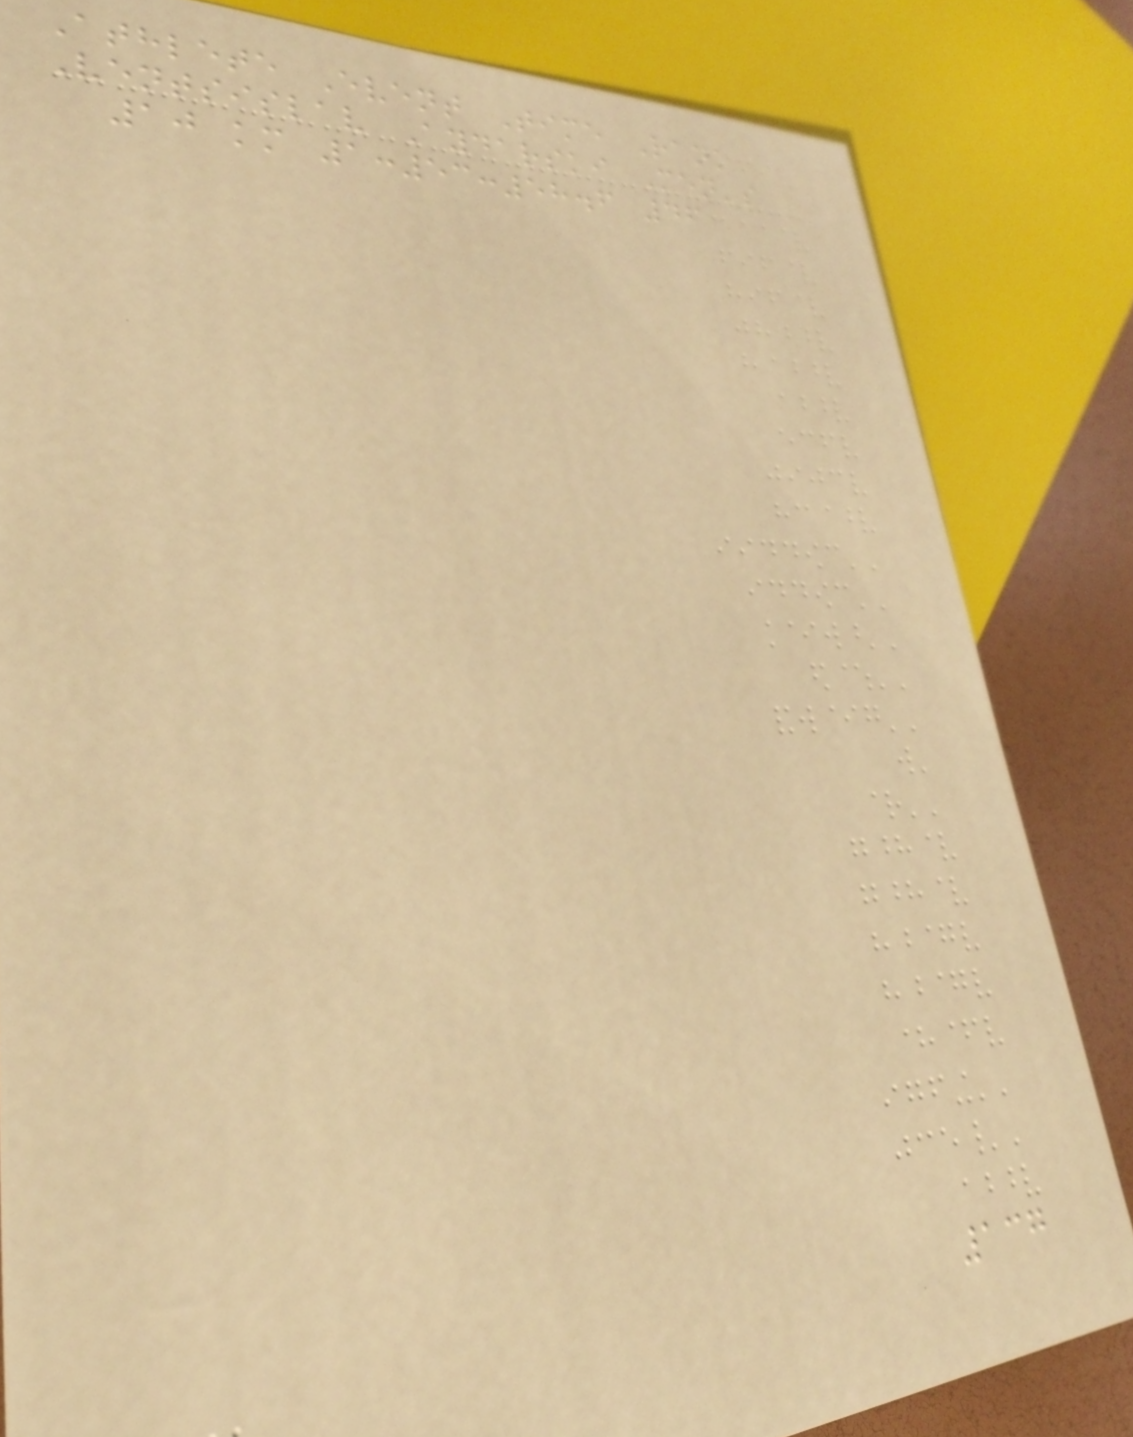Athlete Event Time Rank
Ventsislav Aydarski Men's
10 km 1:53:58.6 46
137
